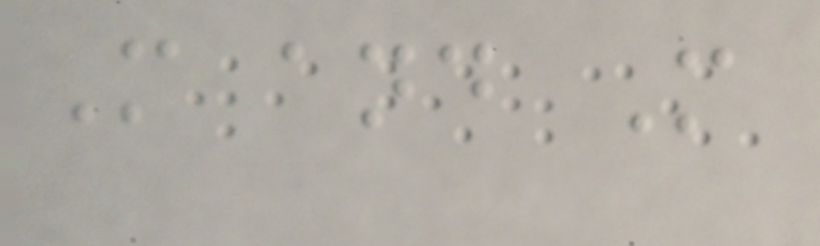M and M
